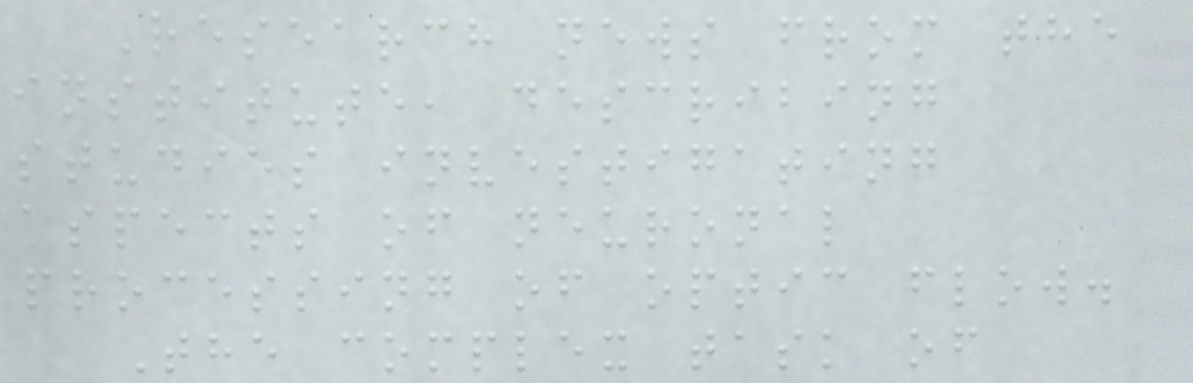Research news from the
institute, describing
studies investigating
aspects of neuronal
processing of optic flow.
The complex task of
